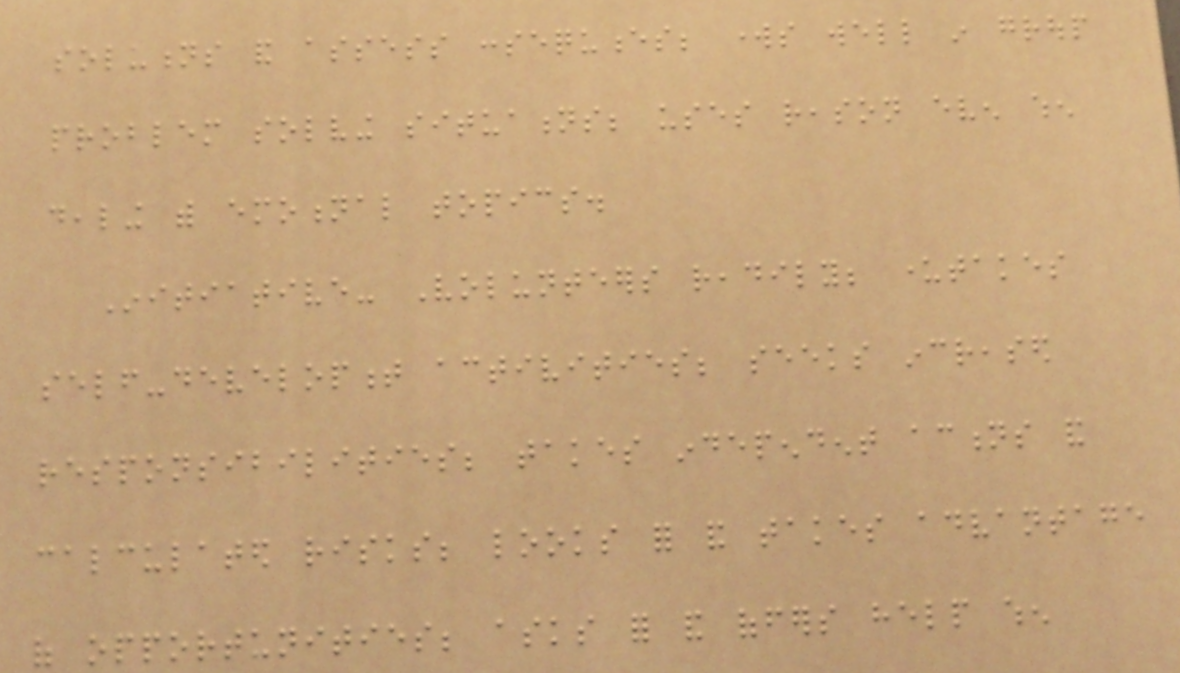solutions and assess consequences; works well in group
problem solving situations; uses reason even when
dealing with emotional topics.
Initiative- Volunteers readily; undertakes
self-development activities; seeks increased
responsibilities; takes independent actions and
calculated risks; looks for and takes advantage
of opportunities; asks for and offers help when
